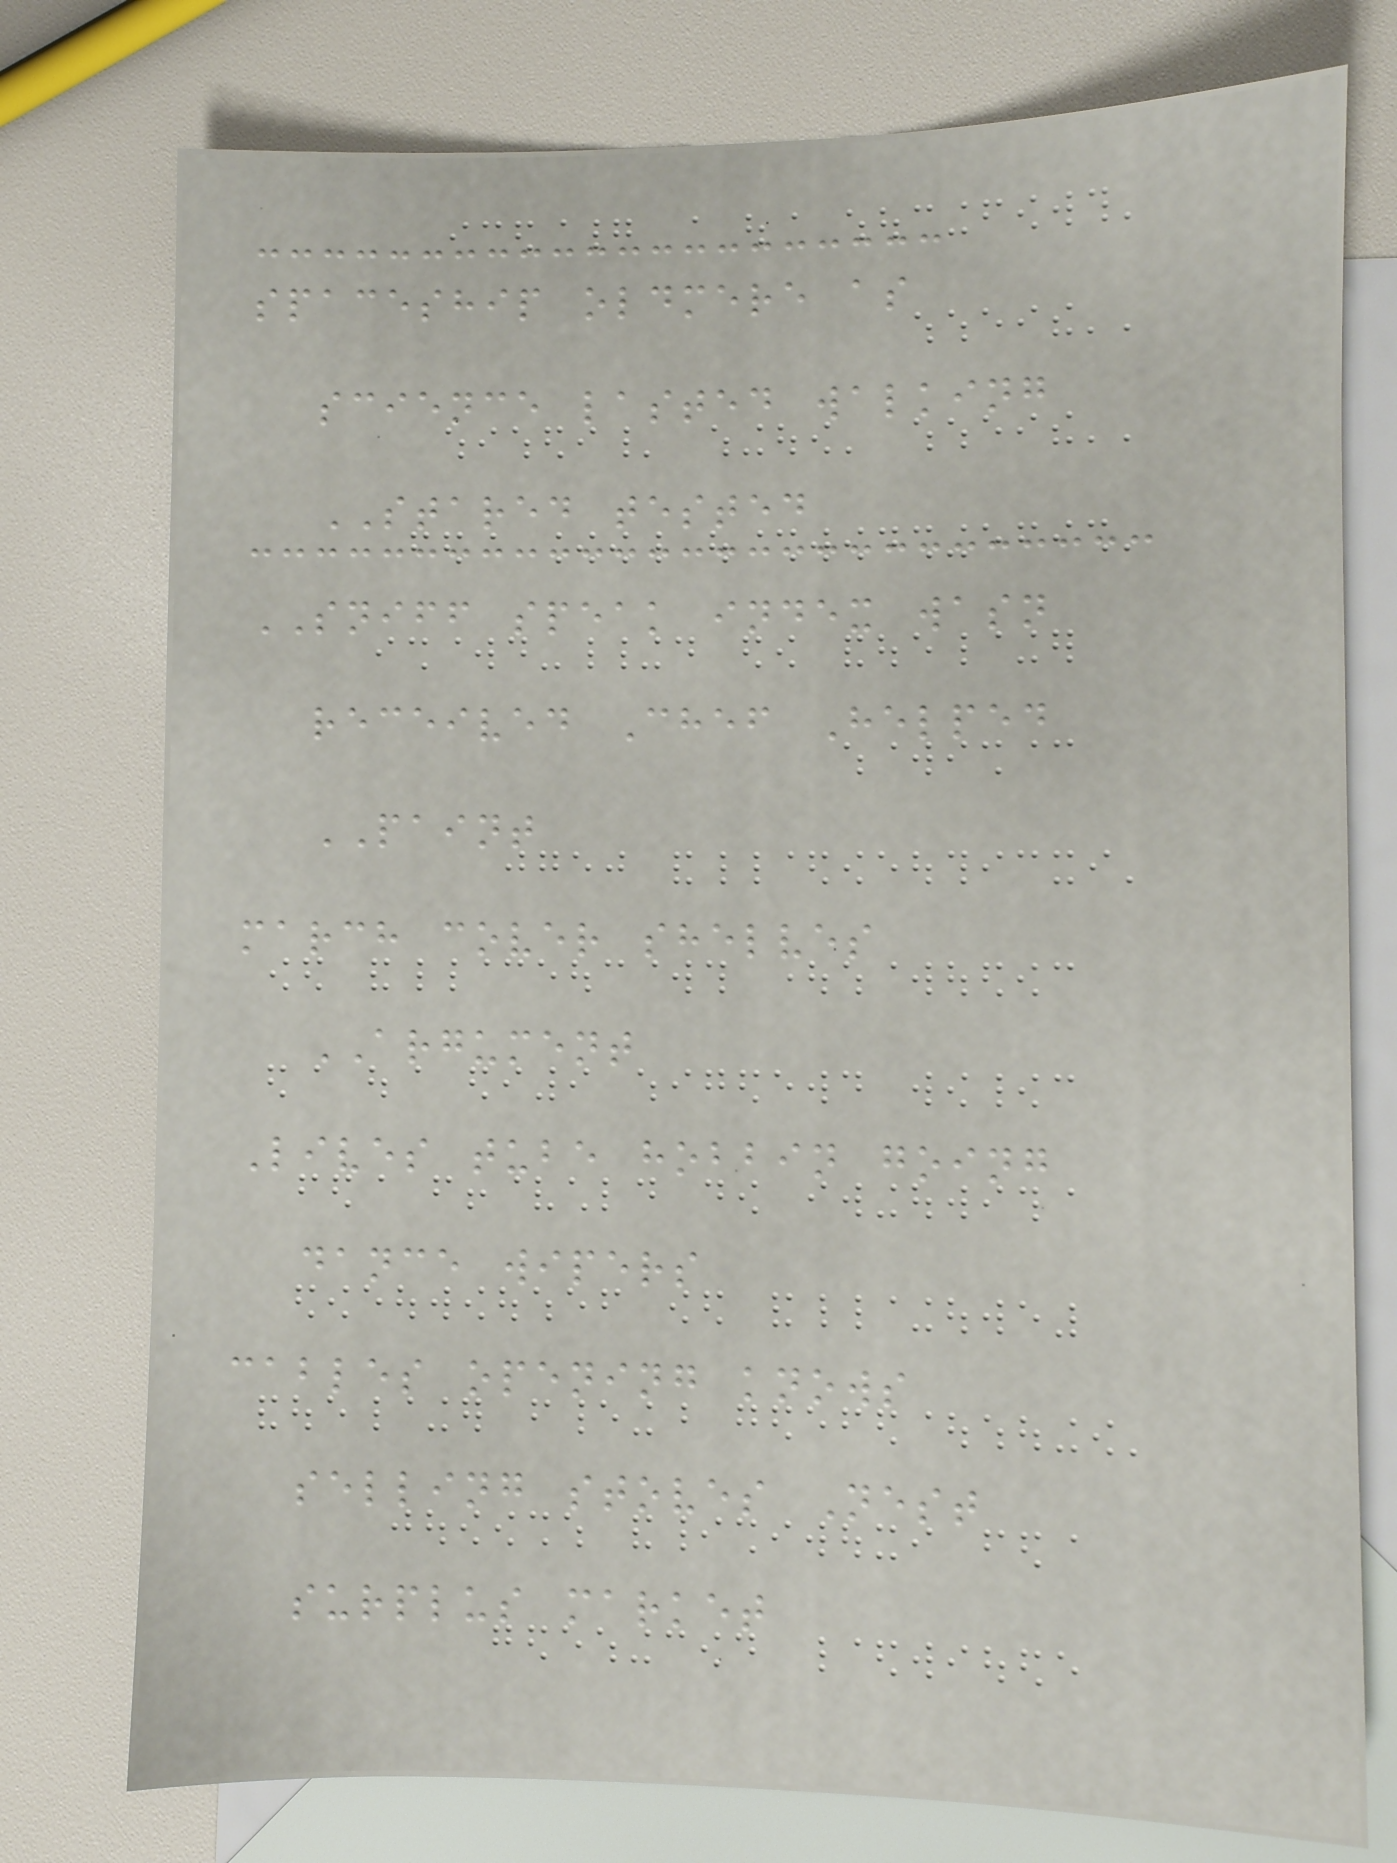spaceship oldmere as
science lasted walking
STARED tested
SNIFF speak index wasn
received Chef Helped
PAINT
march cover shelves
ARGUMENT
Lives tube hobbin going
dance wipers
cables opening knows
selling stoves Nest
surplus market
